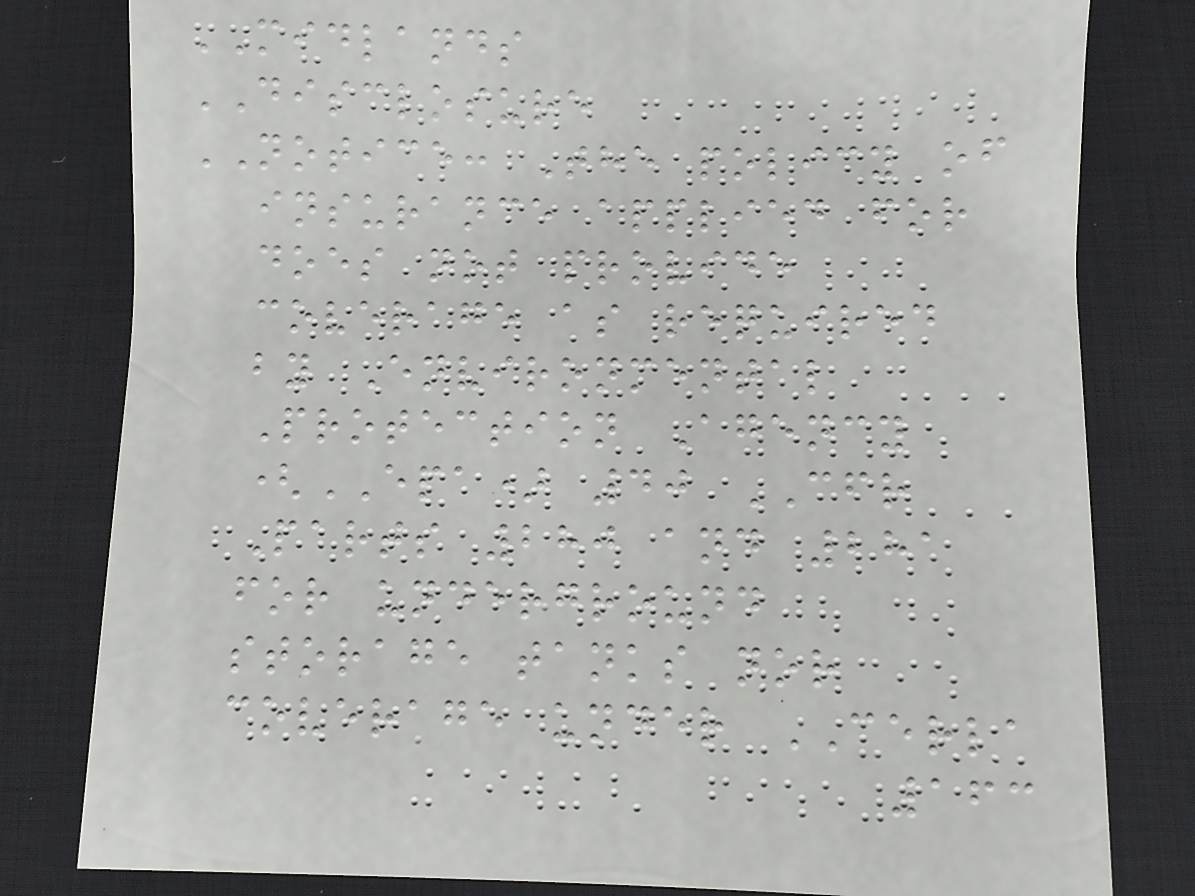MIDLANDS
DISCLOSURE
NOTICE: The policy of
insurance applied for
does not provide
coverage as required
by Environmental
Protection Agency
(EPA) 40 CFR
Parts 280 and 281
for underground
storage tanks nor
coverage under CERLA
163
